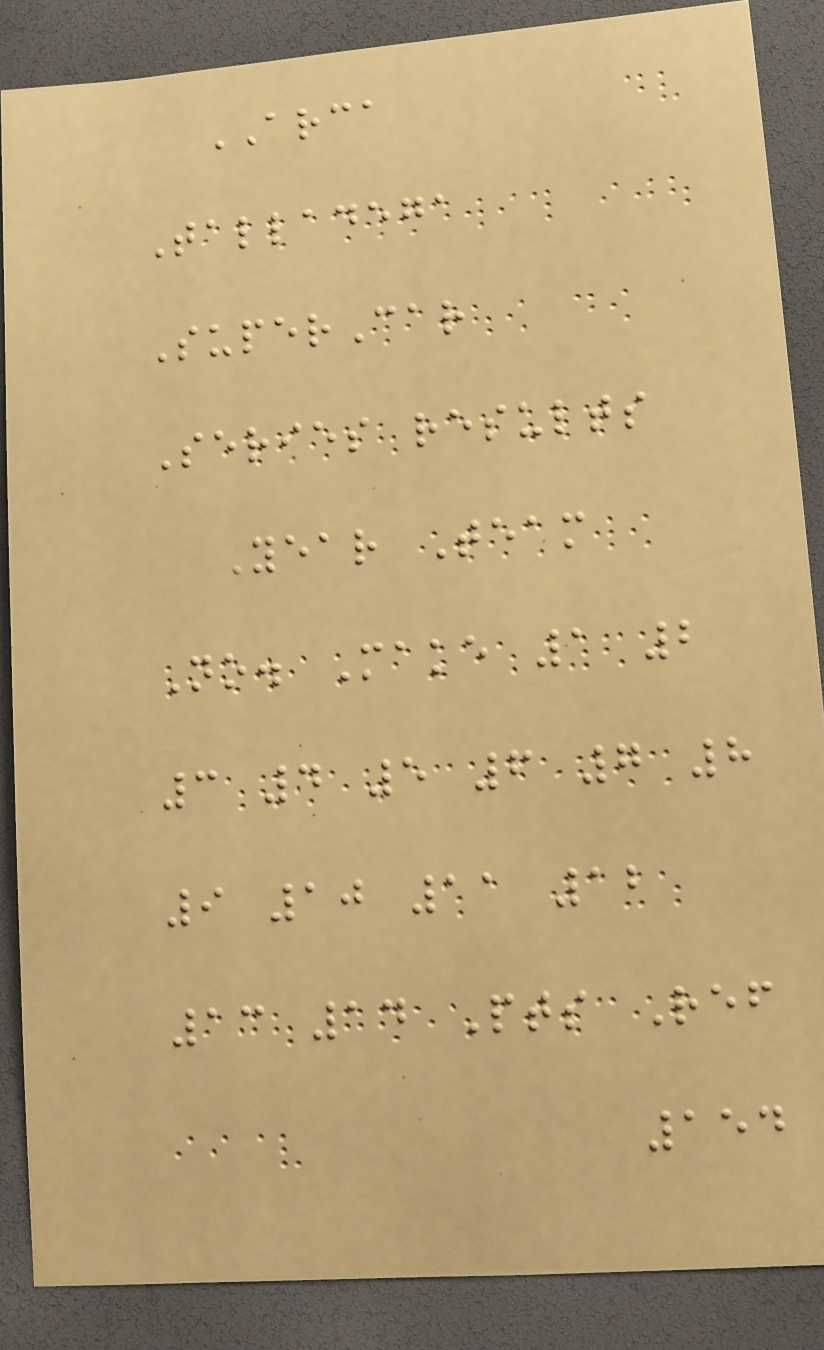ARCA
Talladega
SuperCar
Series results
Year Team
No. Make 1 2
3 4 5 6 7 8
9 10 11 12
13 14 Pts Ref
154
